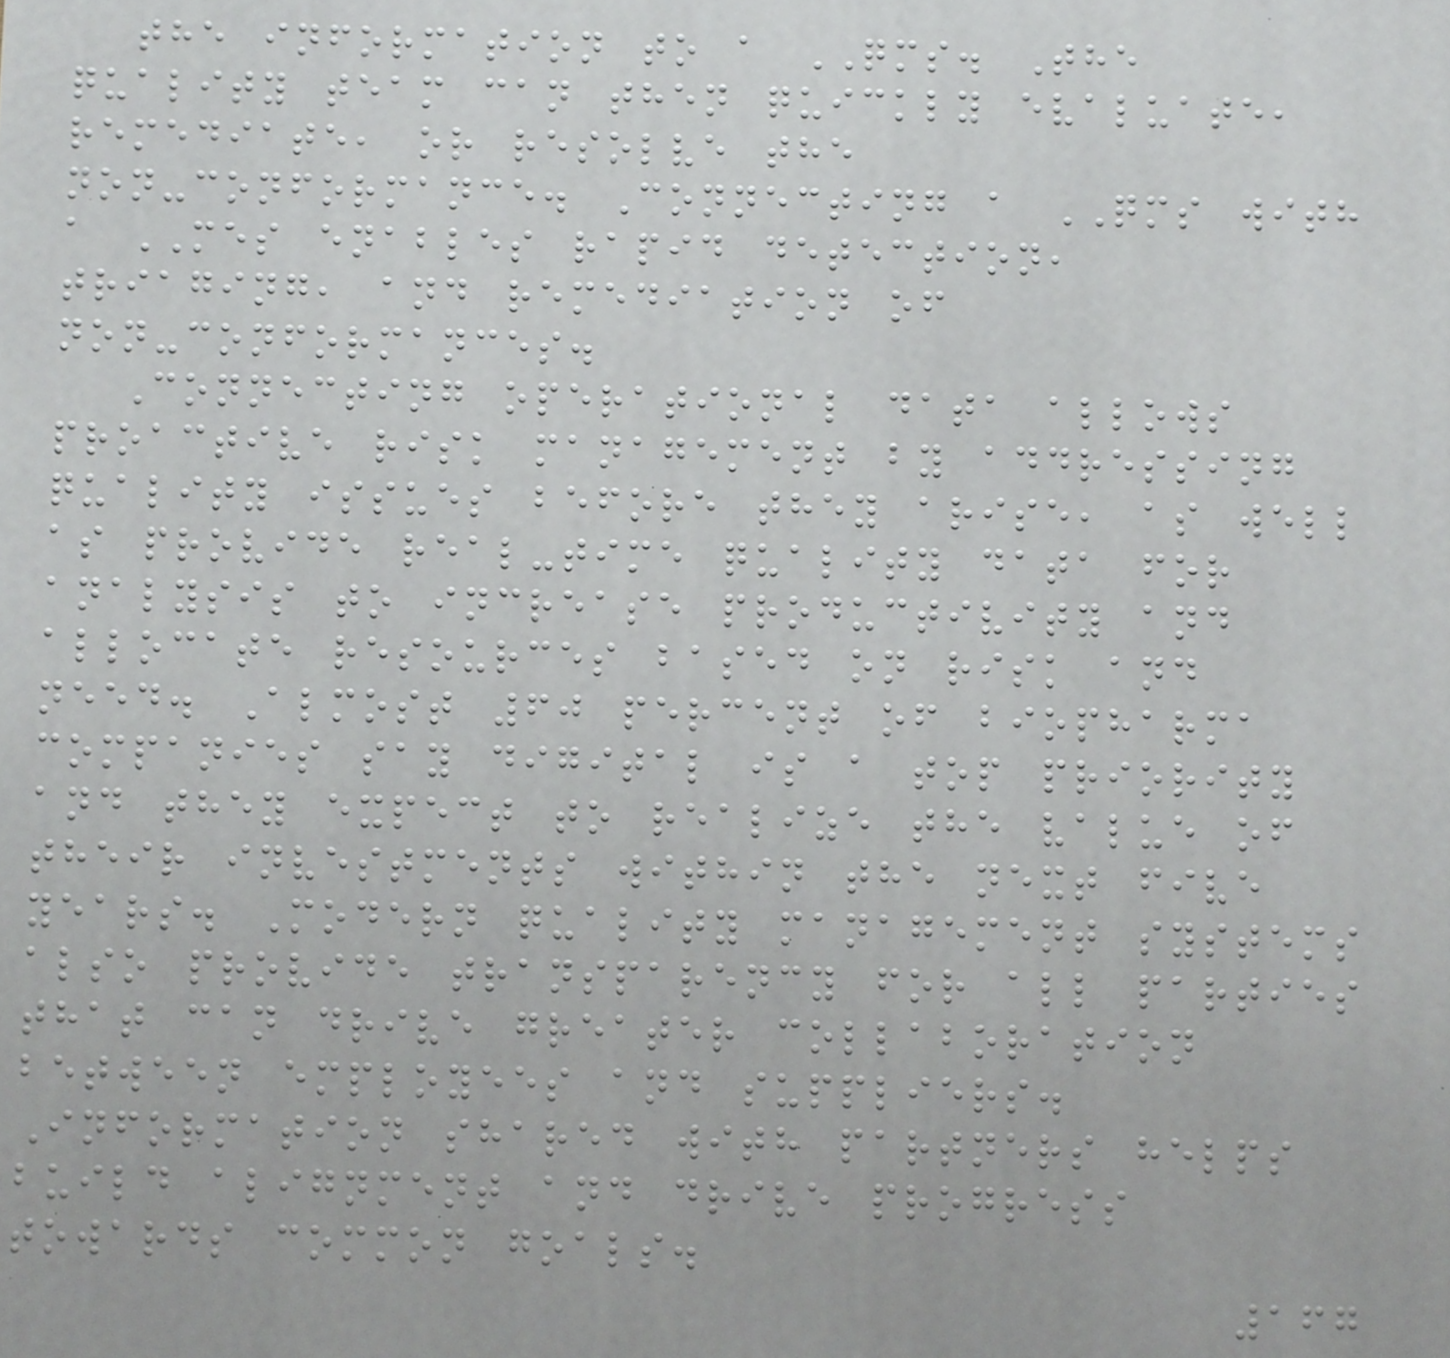the information to a QMS. The
quality team can then quickly evaluate,
remediate, or resolve the
non-conformance. Connecting a QMS with
a MES enables rapid detection,
triaging, and remediation of
non-conformances.
Connecting operational data allows
proactive risk management by addressing
quality issues before they arise, as well
as provide real-time quality data for
analysis to increase productivity and
allocate resources based on risk and
need. Almost 60 percent of biopharma
companies say digital is a top priority
and they expect to realize the value of
their investments within the next five
years. Modern quality management systems
also provide transparency for all parties
that can drive greater collaboration
between employees and suppliers.
Information shared with partners helps
build alignment and drive progress
towards common goals.
167
